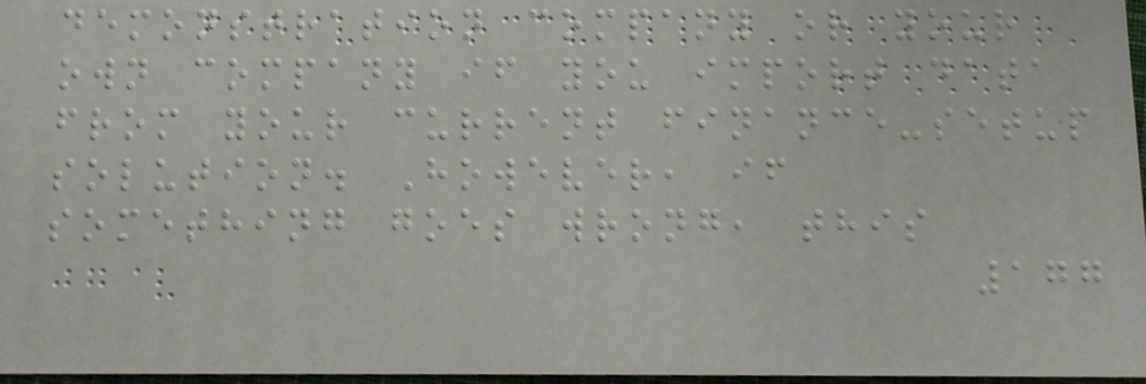demonstration company or your
own company if you import data
from your current finance-setup
solution. However, if
something goes wrong, this
177
